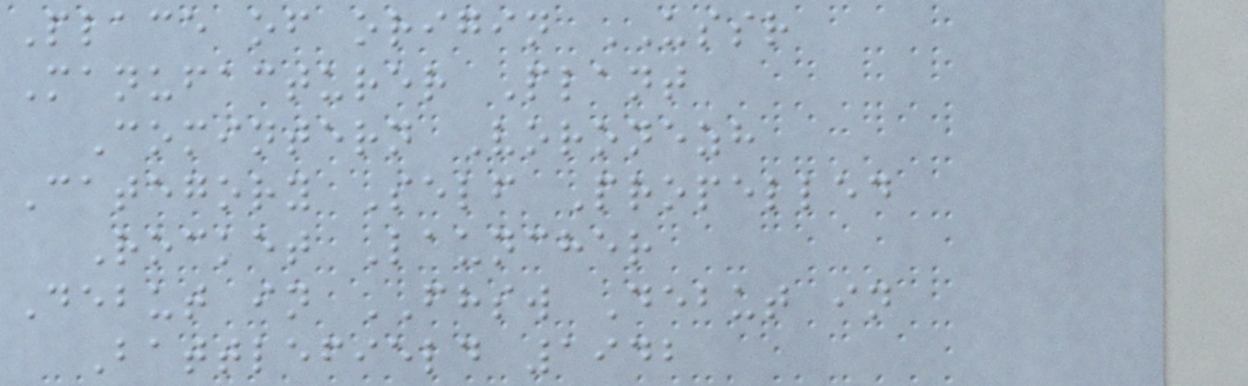Place of origin USSR
Manufacturer Plant
Comintern Voronezh
Category Self Propelled
Rocket Launcher
Debut in FHSW Debut in
Battlefield 1942
